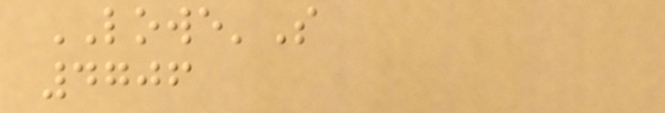LOWE'S
4706
